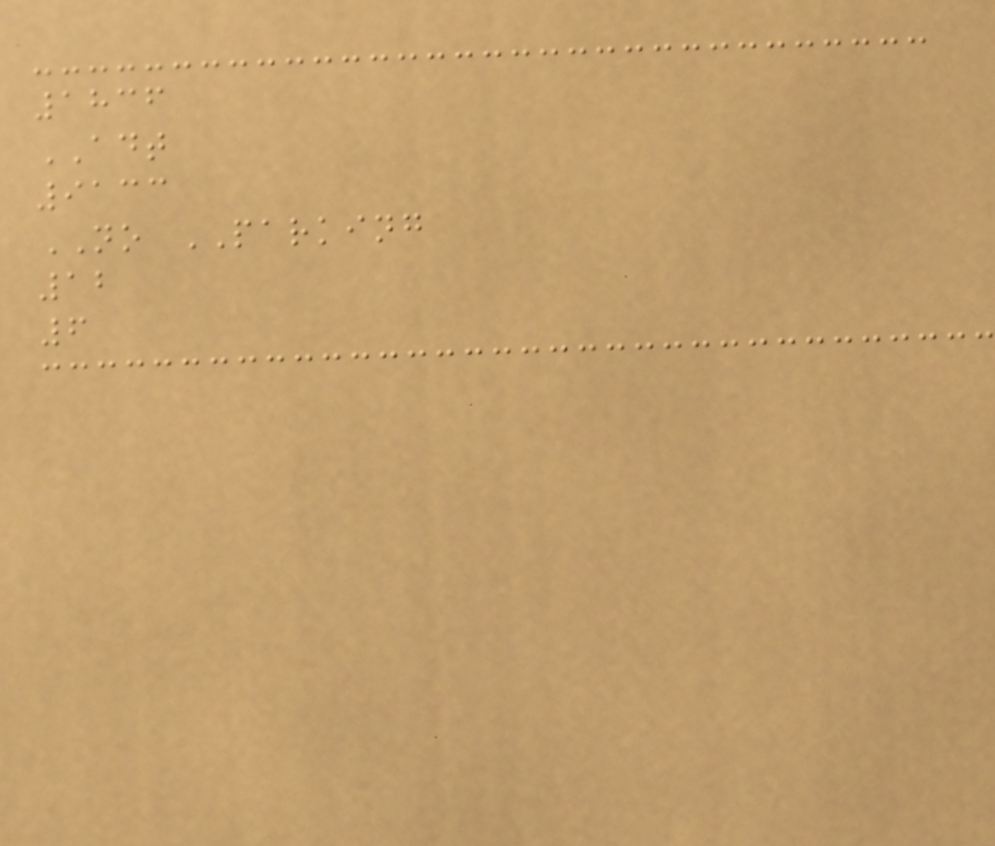1836
ADT
9133
NO PARKING
12
6
